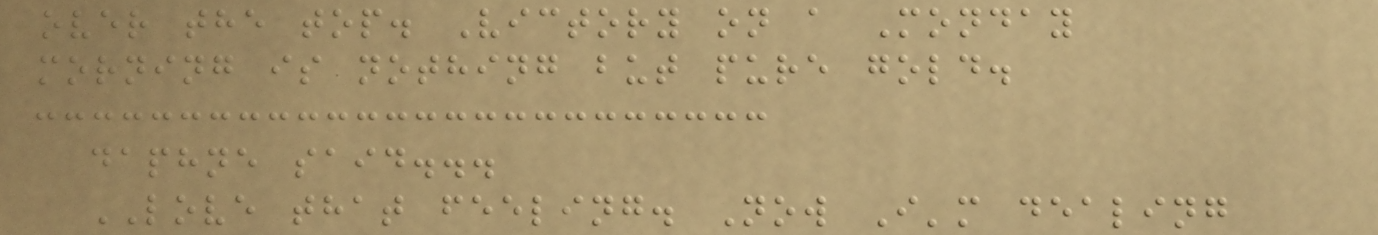over the top. Victory on a Monday
morning is nothing but pure gold.
daphne said...
LOVE that feeling. Now I'm dealing
